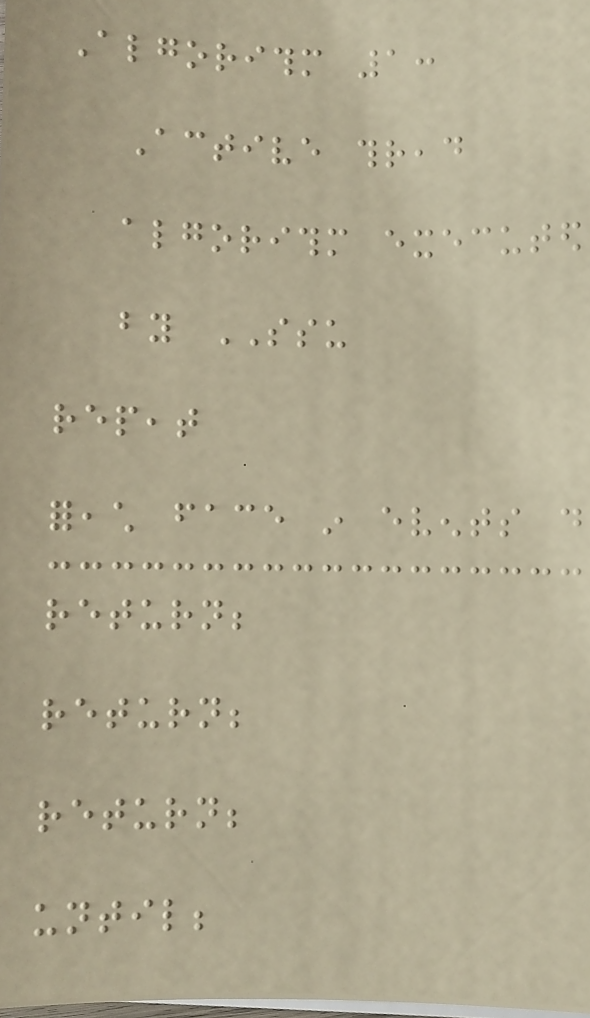Algorithm 1:
Active thread
algorithm executed
by SSU
repeat
foreach face in events do
return;
return;
return;
until;
